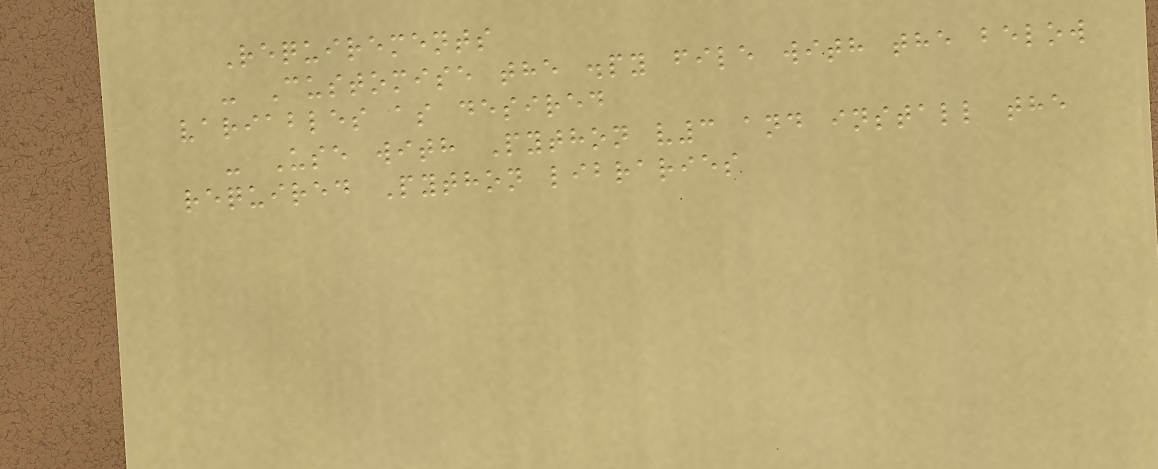Requirements
- Customise the .py file with the below
variables as desired
- Use with Python v3 and install the
required Python libraries
